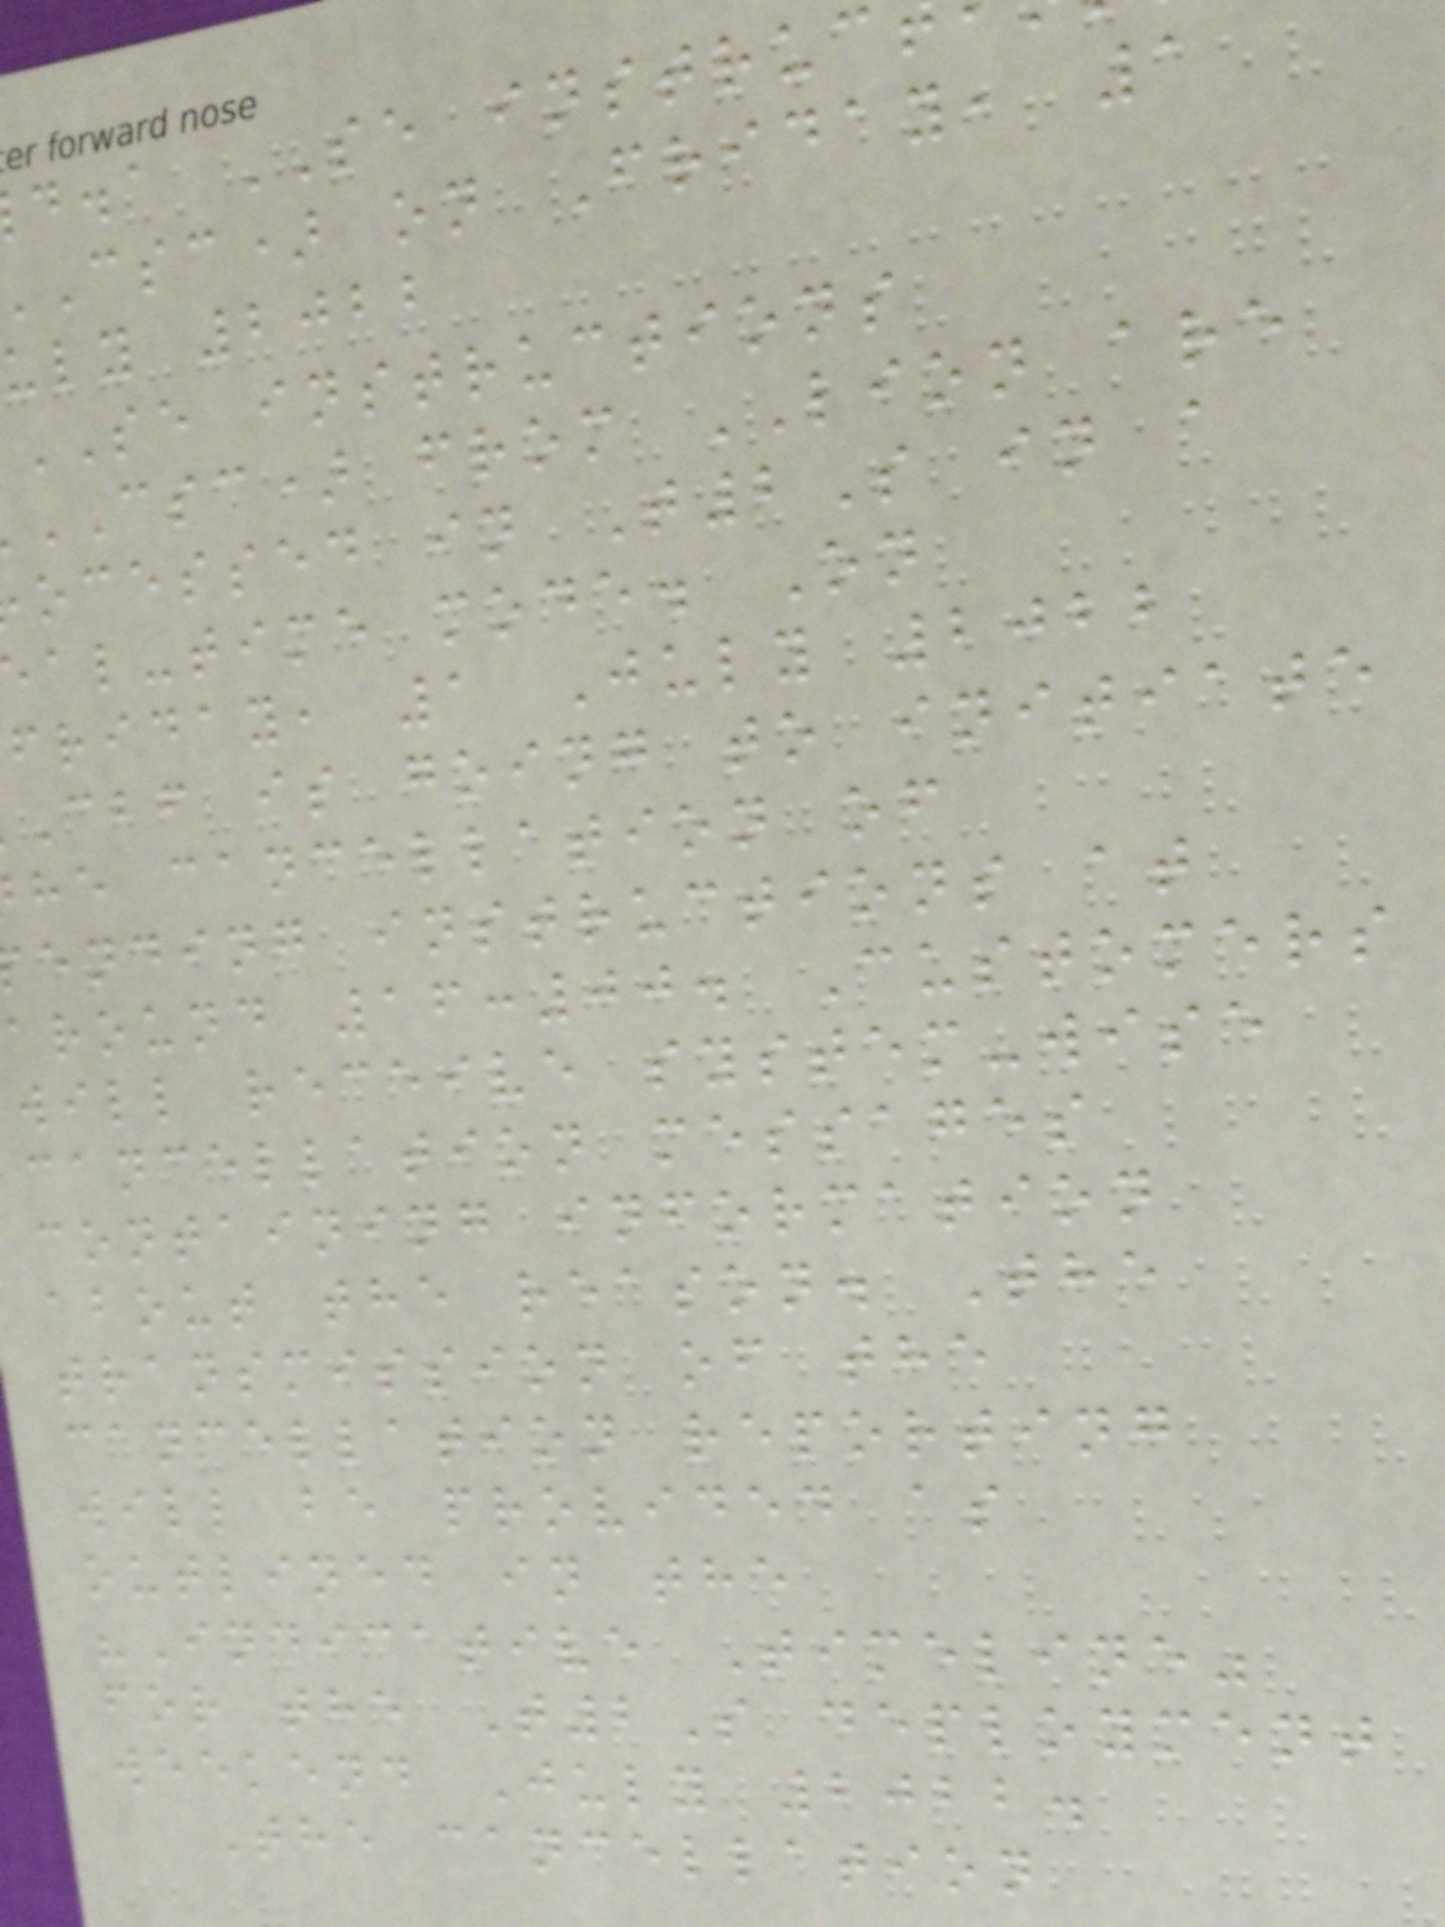d.a SE instruc
csc) on Friday, 1
uly 2022
SE instructions
CSC) from LION are
ocessed in T2S in a
al-time mode. On
friday, 1 July 2022
cbf is going to initiate
he cancellation of
ending instructions at
around 16:00. Customers
will receive system-wise
cancellation messages
containing information
about the reason. The
transmission of the
cancellation reporting
will be provided as
outlined in the
"Indicative Timeline"
for the T2S deployment
weekend July 2022.
The cancellation
